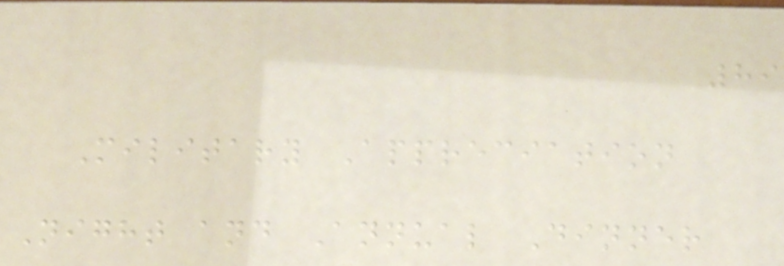89
Military Appreciation
Night and Annual Dinner
